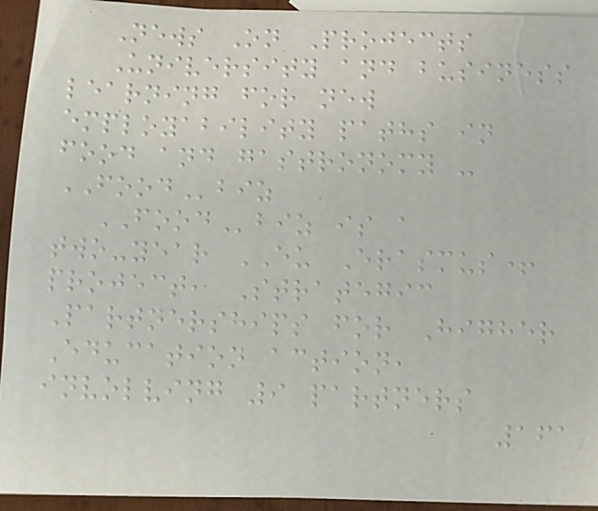News On Projects
University and business
learning for new
employability paths in
food and gastronomy -
FOODbiz
FOODbiz is a
two-year EU Erasmus+
project, Strategic
Partnerships for Higher
Education action,
involving 9 partners
161
